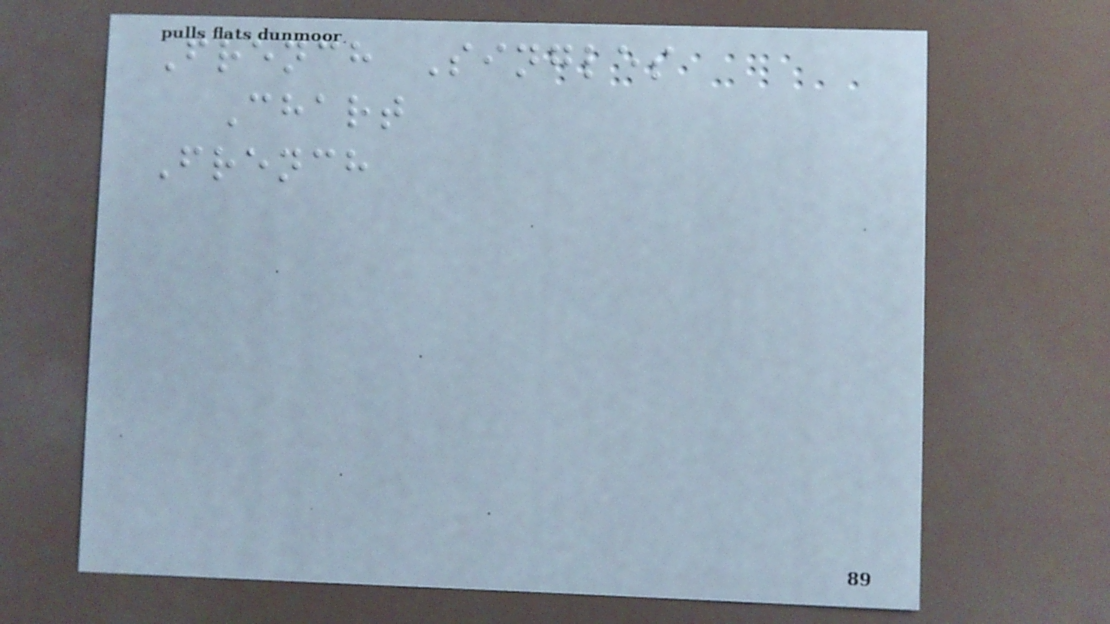French Singles
Chart
French
